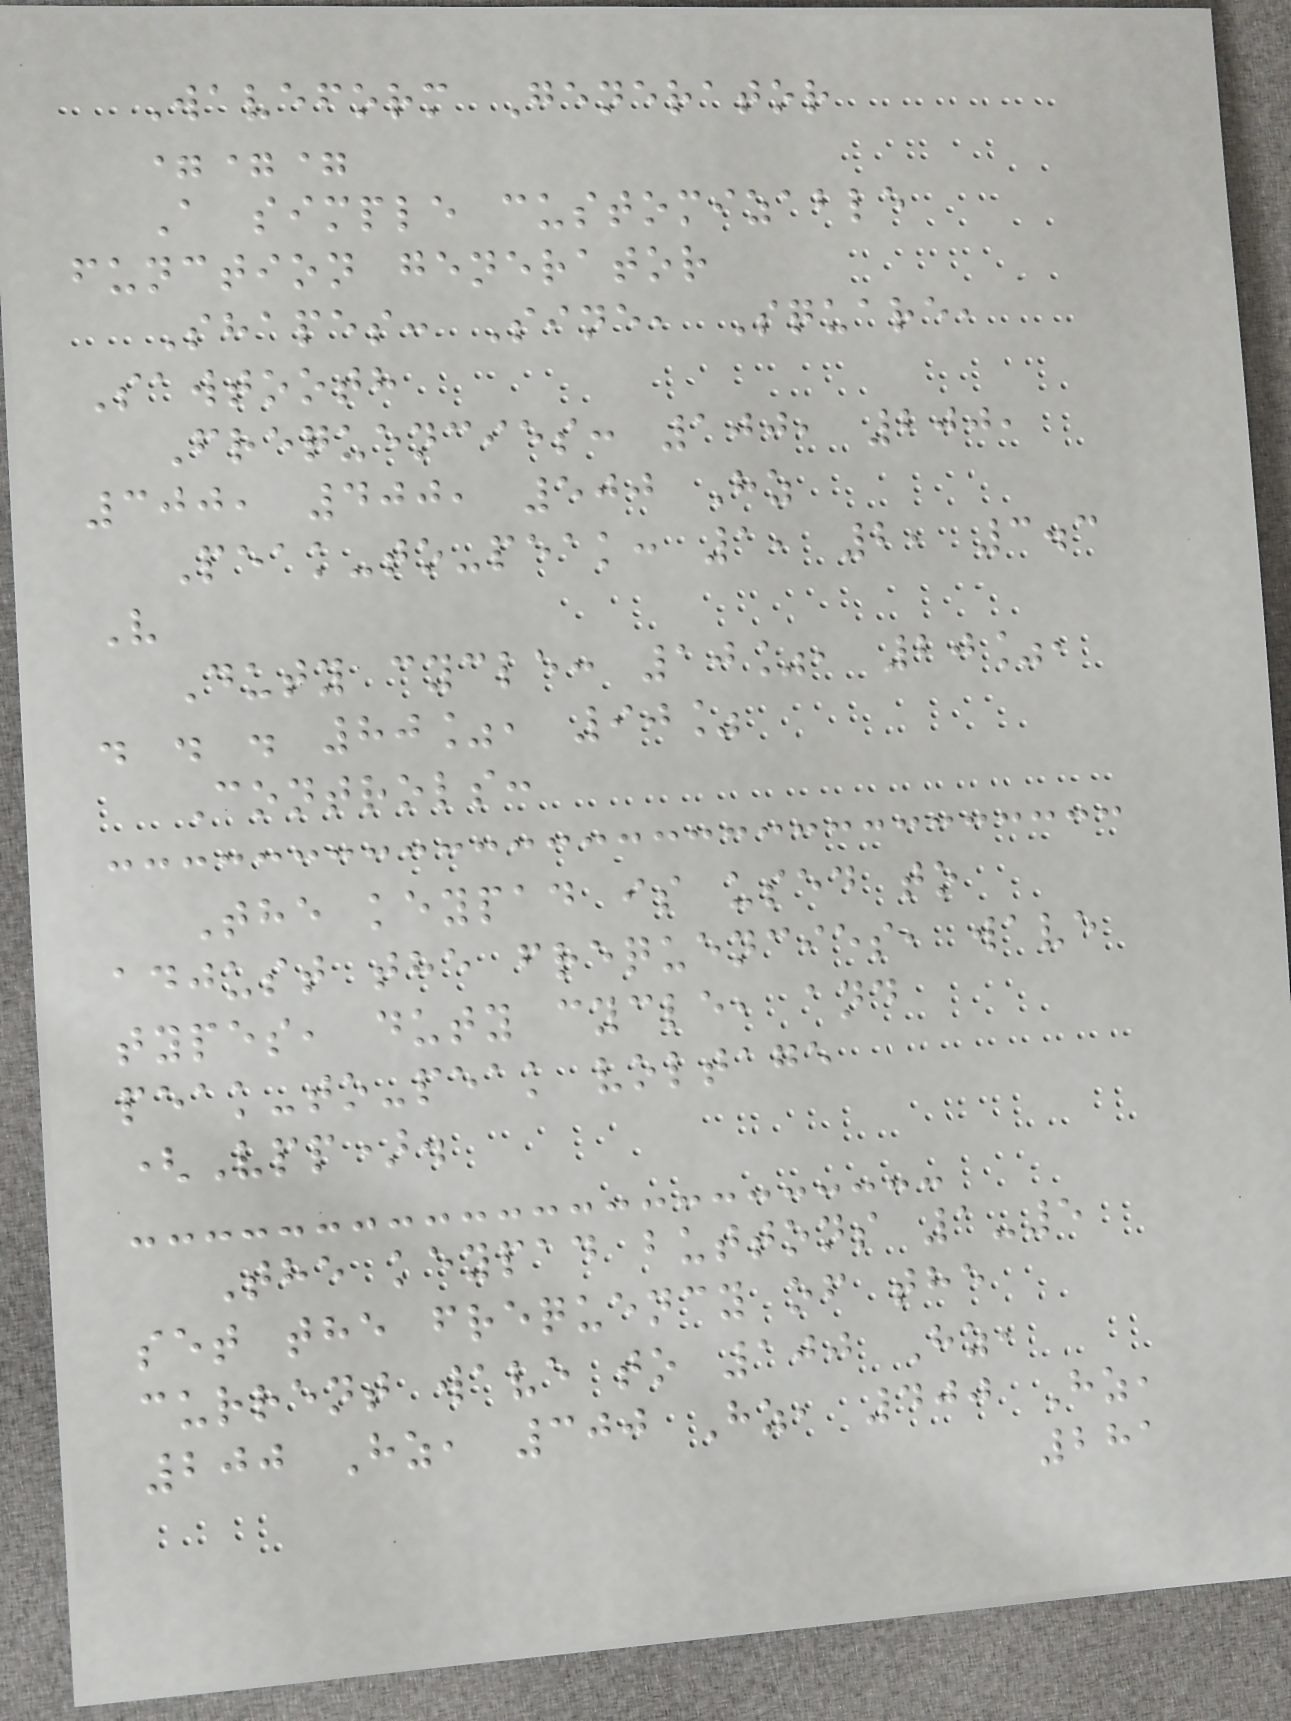Waveform Generator
===
A simple customizable
function generator
Shapes: Sine, Square,
Sawtooth
Frequencies: 100, 200,
300, 400, 500 Hz
Peak-to-peak: 1, 2, 3.3
V
Duty cycle: 10%, 20%,
. . . 80%, 90%
Controls:
The keypad is used to
adjust the frequencies, wave
types, duty cycle, and
peak-to-peak voltage
(Vpp).
The keypad buttons 1-5
set the frequency of the
current wave to 100 Hz,
200 Hz, 300 Hz, 400 Hz,
281
